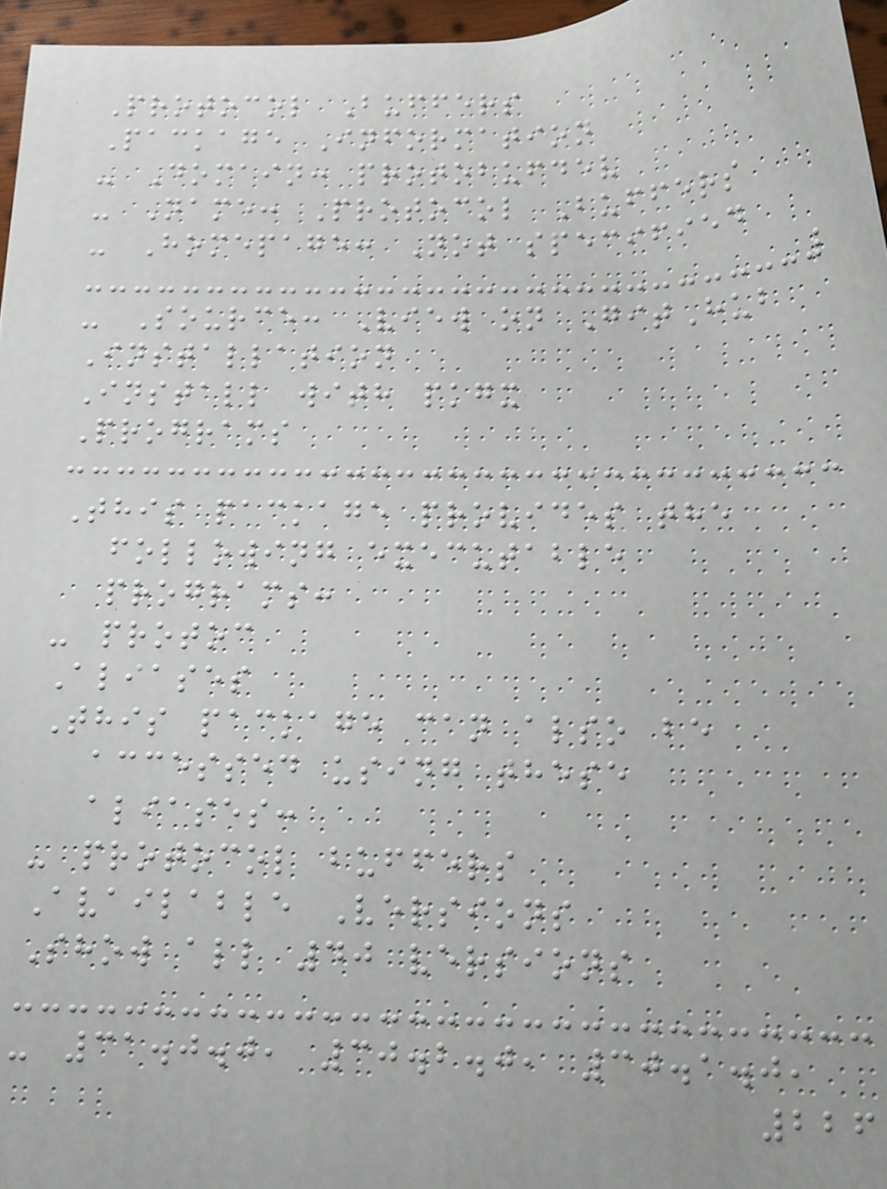Protocol Buffers
Package Information
- Domain: protobufdev
- Name: Protocol Buffers
- Homepage: Not specified
- Source: View on GitHub
Installation
Install with pkgx
Programs
This package provides the
following executable
programs:
- protoc
Aliases
This package can also be
accessed using these
aliases:
- protocol buffers
Available Versions
Show all 40 versions
- 31.0.0, 30.2.0, 30.1.0,
226
